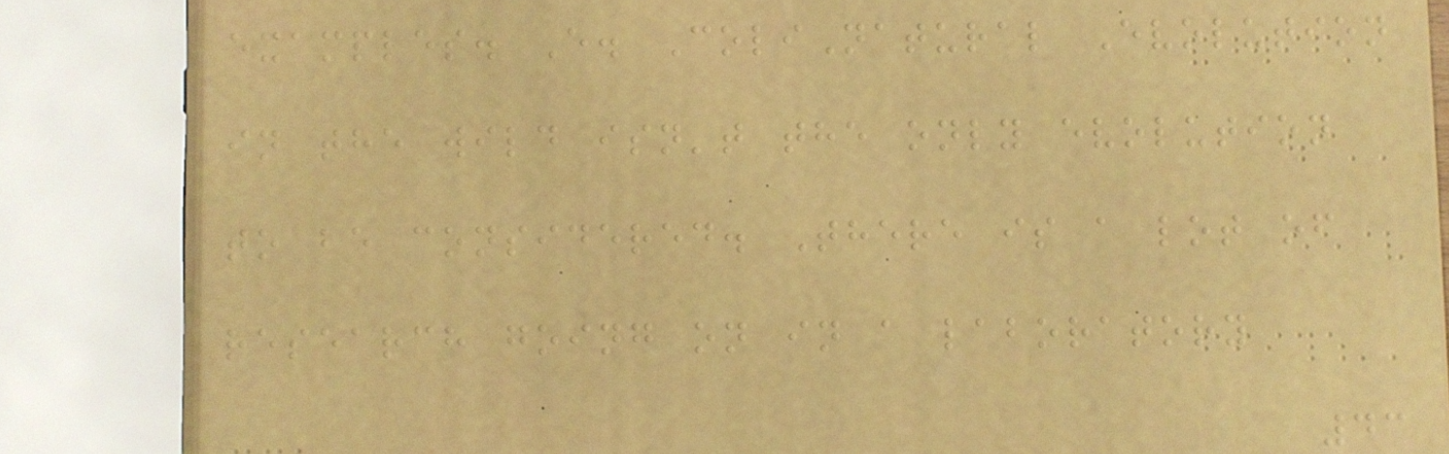examples. E. ColiNatural Evolution
in the wild isn't the only evolution
to be considered. There is a lot of
research going on in a laboratory
43
